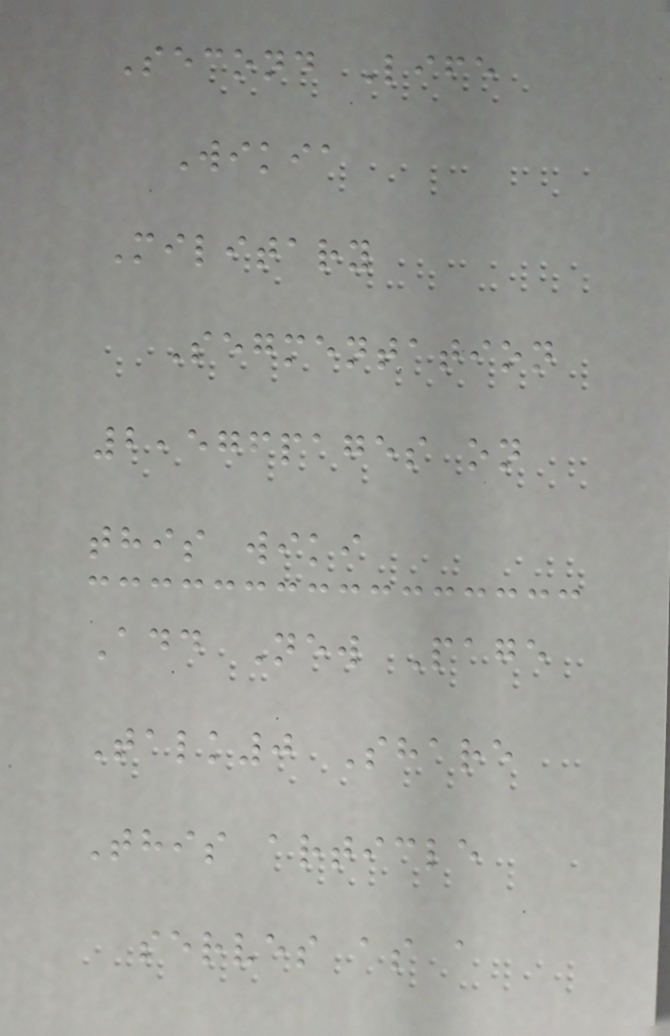Second Life
Wikia
Military
Segmentation
2,576pages on
this wiki
Add New Page
Talk0 Share
This article
serves as a
